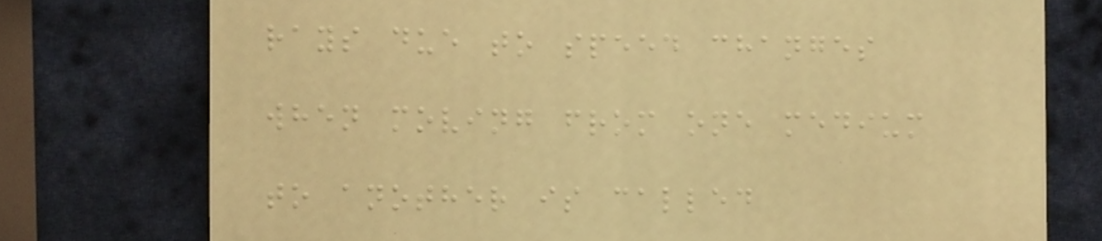rays due to speed changes
when moving from one medium
to another is called
